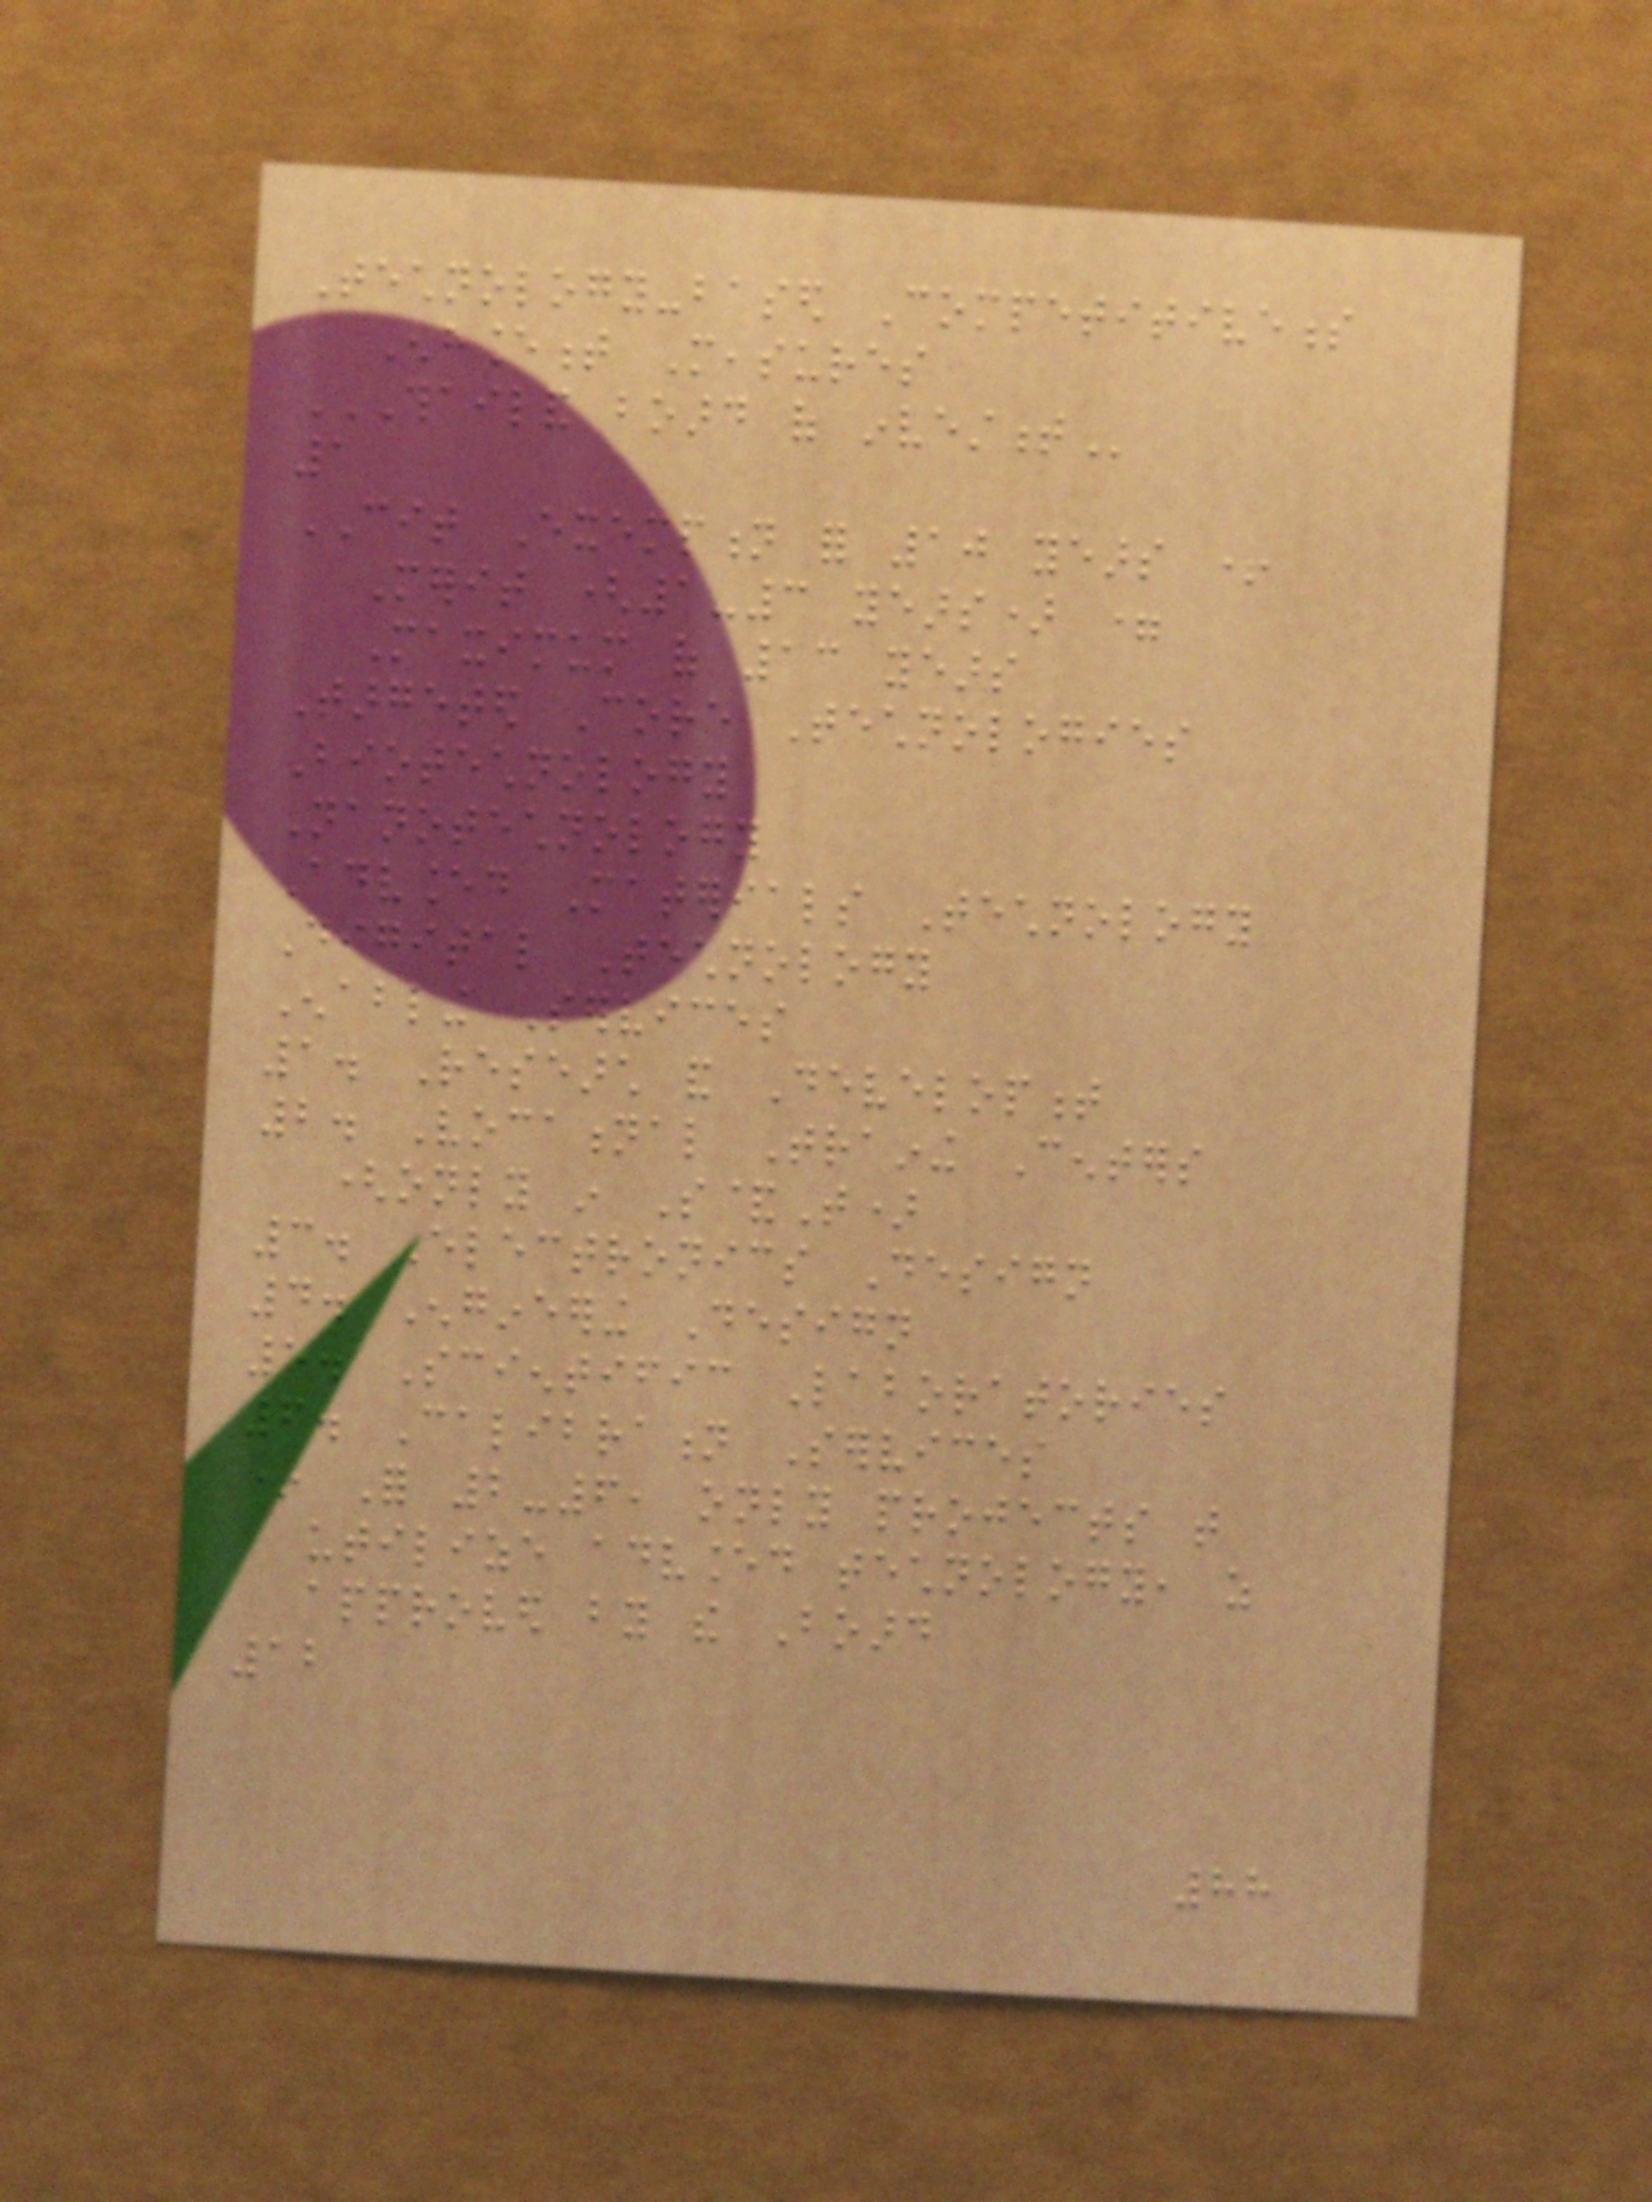Technology-based Competitiveness
Enhancement Measures
THAILAND BOARD OF INVESTMENT
1
CIT Exemption for 10 years +
Merit (1-3 years) =
Maximum of 13 years
Targeted Core Technologies
Biotechnology
Nanotechnology
Advanced Materials Technology
Digital Technology
Enabling Services
1. Research and Development
2. Vocational Training Centers
(only in S&T)
3. Electronics Design
4. Engineering Design
5. Scientific Laboratories
6. Calibration Services
* For 2-6, only projects that
utilize advanced technology, as
approved by the Board
12
88
